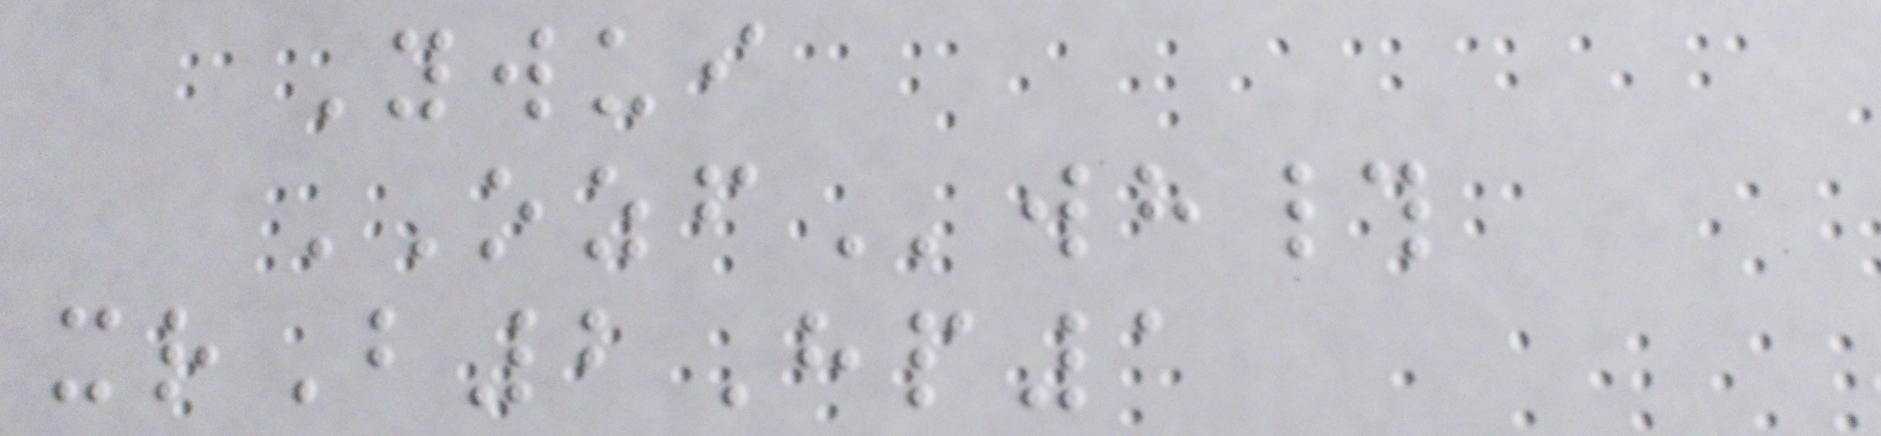Ywui
OZFwh#
xrB2Hp1
